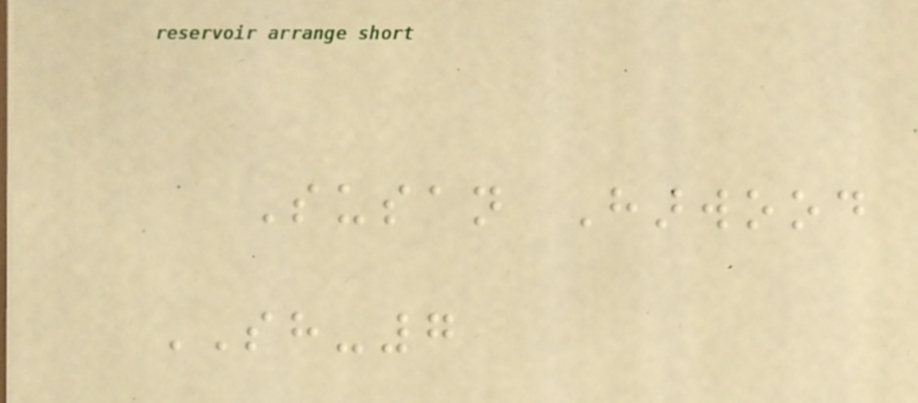Susan Harwood
SH-7
